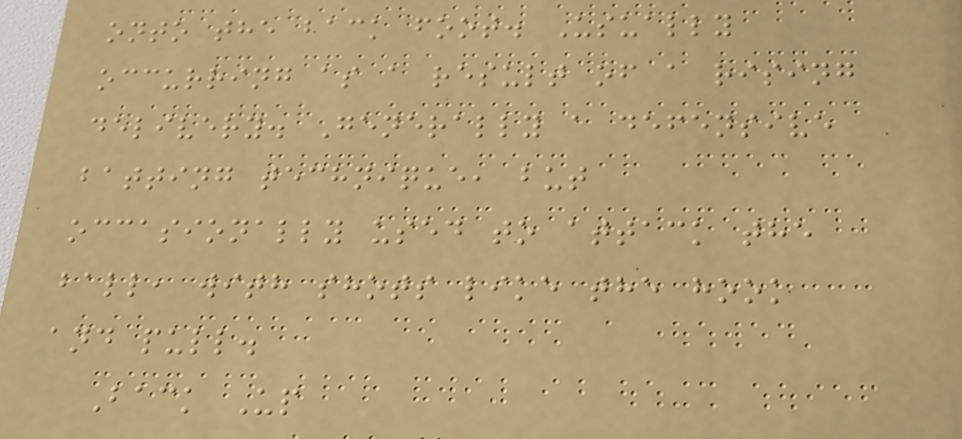onto the back foot. Usually
occurring as a result of a rising
delivery. Generally a defensive
batting technique, but
occasionally used to attack the
ball, with shots like the hook
and pull.
Back Up
